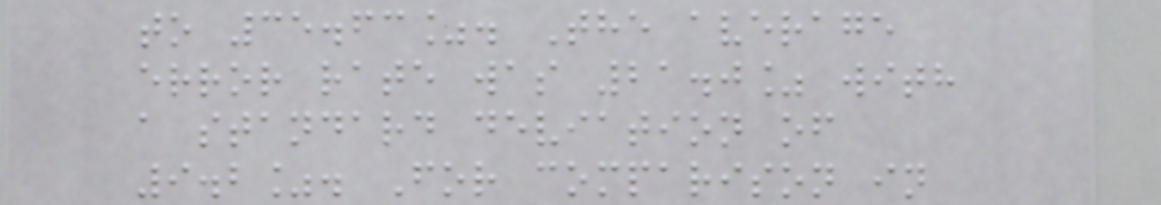to 35.63%. The average
error rate was 21.0% with
a standard deviation of
9.2%. For comparison in
